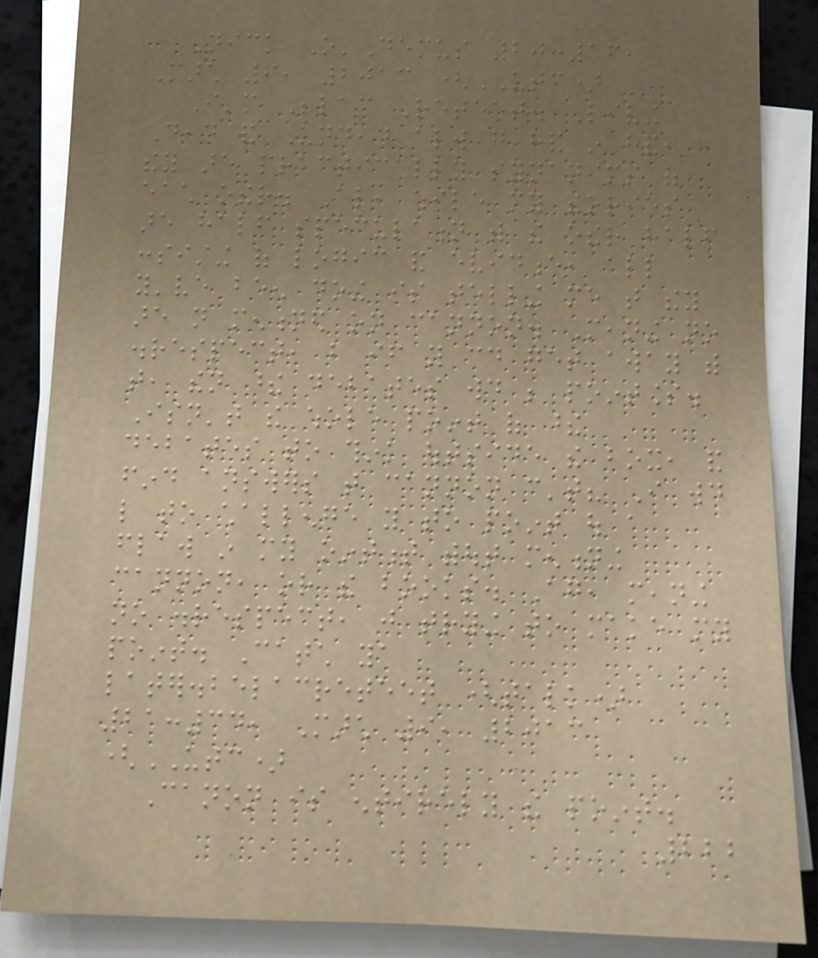Nick O'Demus 20:16,
March 9, 2013 (UTC)
I'm Belac Reteet. Living
Dead and Undead always go hand in hand,
they are practically synanims of
each other. Also, while my theories
are half speculation with the other half
consisting of logic and evidence, all
you've been doing is telling me that they
are not mentioned on cannon. Meaning no
disrespect, but if you could get away with
that, then these debates would be pointless.
Isn't the whole point of these
debates to think outside the box, and
find answers that cannon can't? I would
like to challenge you to point out a
flaw in my ointment without mentioning
cannon, or the books. Again, meaning
no disrespect, just trying to make my
point. Catch ya
later.belacreteet (talk)
21:34, March 9, 2013
(UTC)
Canon is entirely the point.
222
